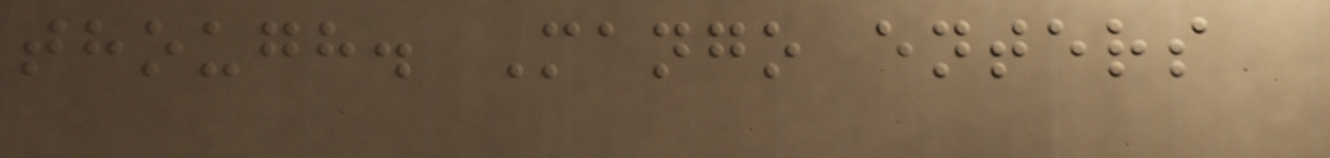though. Mango enters
